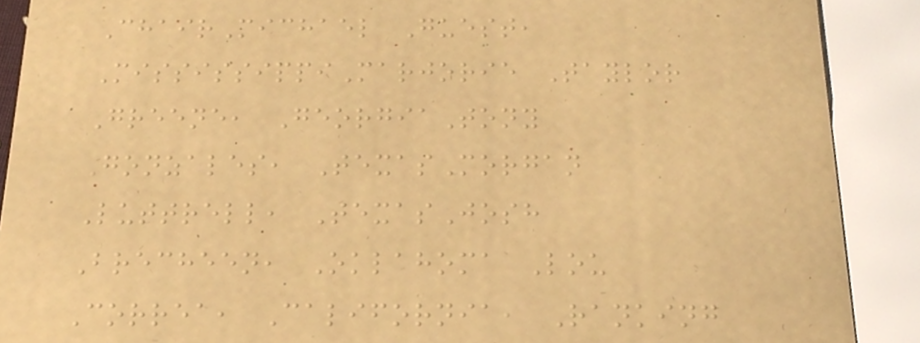ChairMichael Guest,
MississippiMarjorie Taylor
Greene, GeorgiaTony
Gonzales, TexasMorgan
Luttrell, TexasJosh
Brecheen, Oklahoma Lou
Correa, California, Ranking
